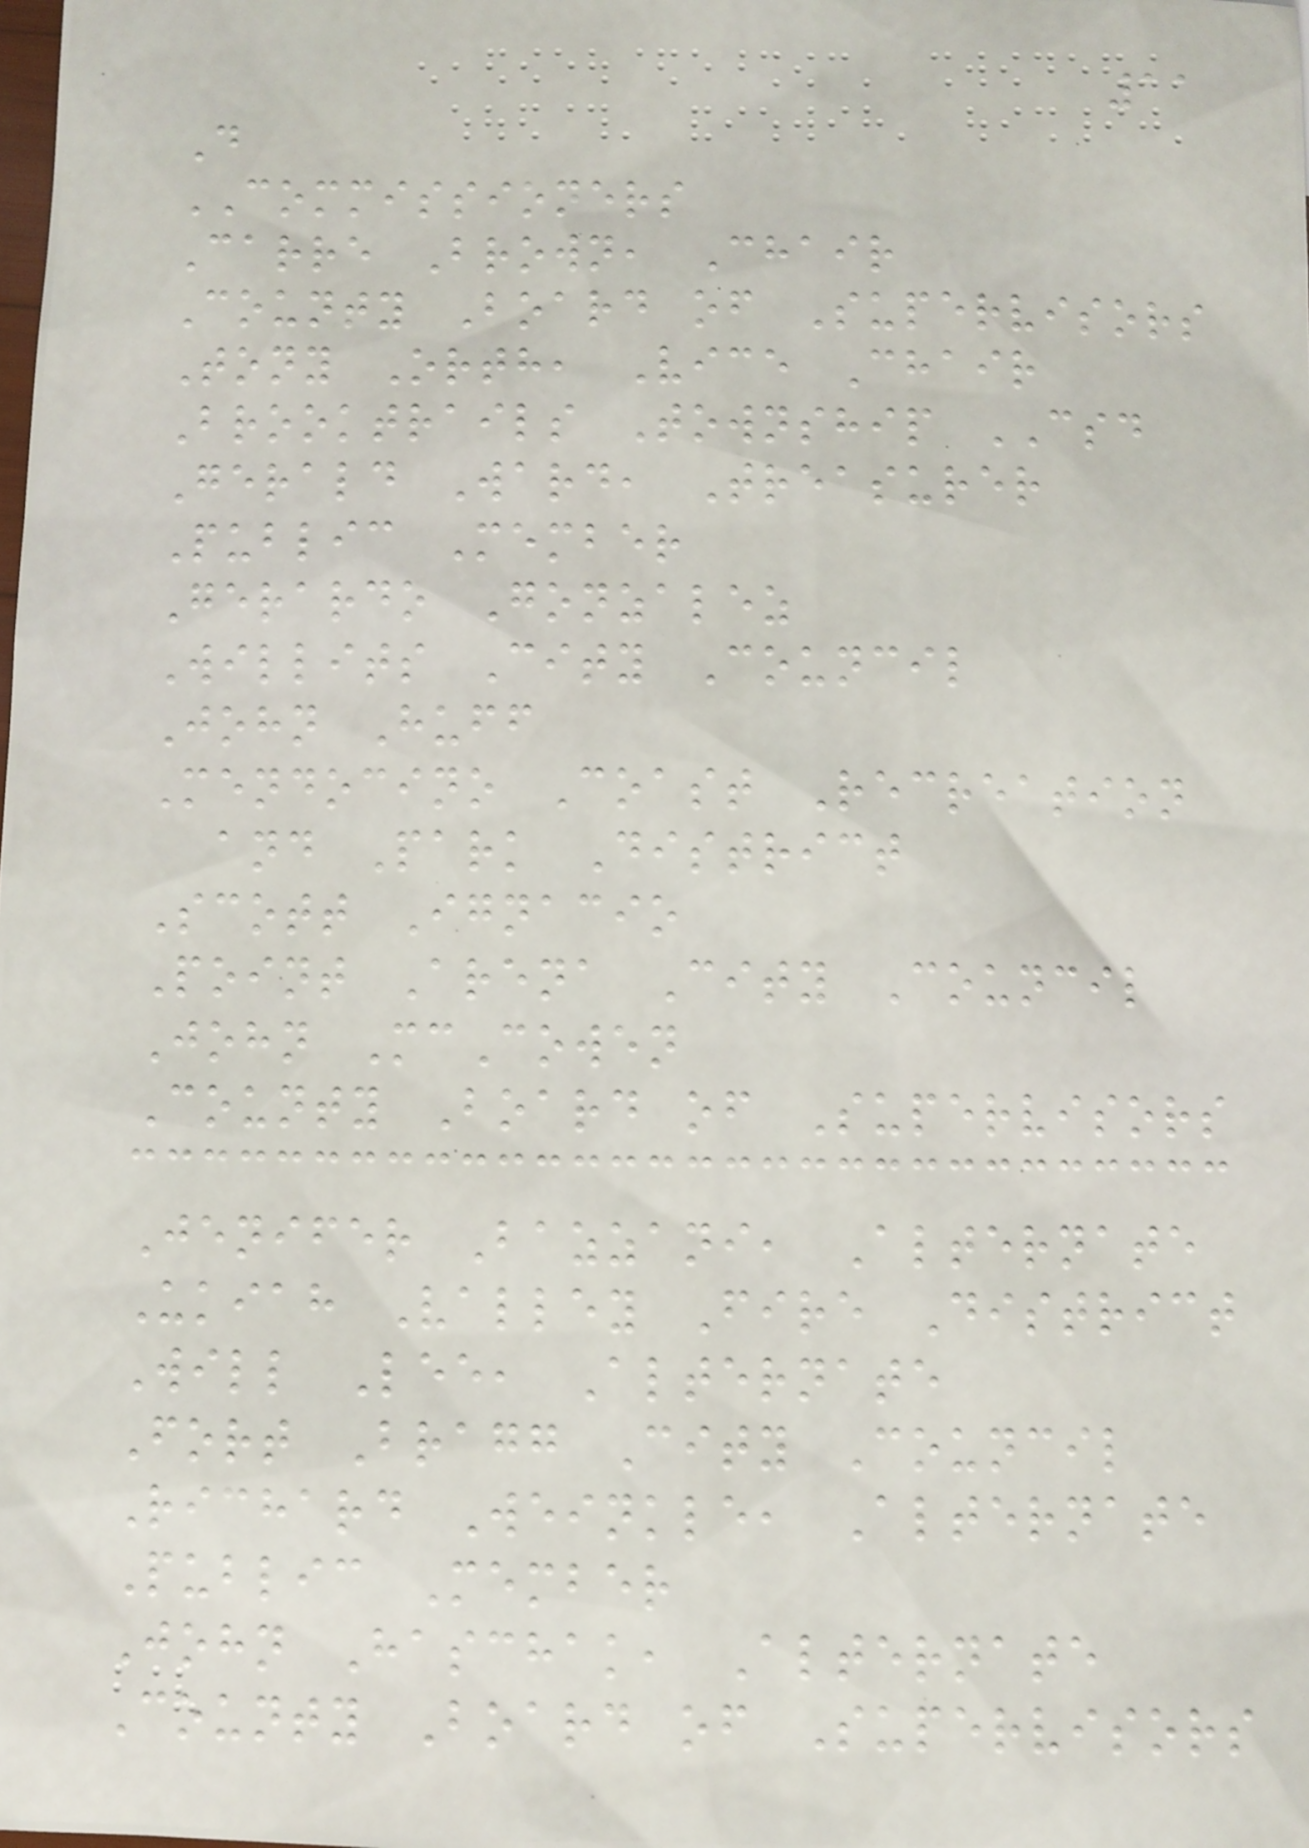11
D
COMMISSIONERS
Carre Brown, Chair
County Board of Supervisors
Tony Orth, Vice Chair
Brooktrails Township CSD
Gerald Ward, Treasurer
Public Member
Gerardo Gonzalez
Willits City Council
John Huff
Mendocino Coast Recreation
and Park District
Scott Ignacio
Point Arena City Council
John McCowen
County Board of Supervisors
Jenifer Bazzani, Alternate
Ukiah Valley Fire District
Will Lee, Alternate
Fort Bragg City Council
Richard Weinkle, Alternate
Public Member
John Haschak, Alternate
County Board of Supervisors
